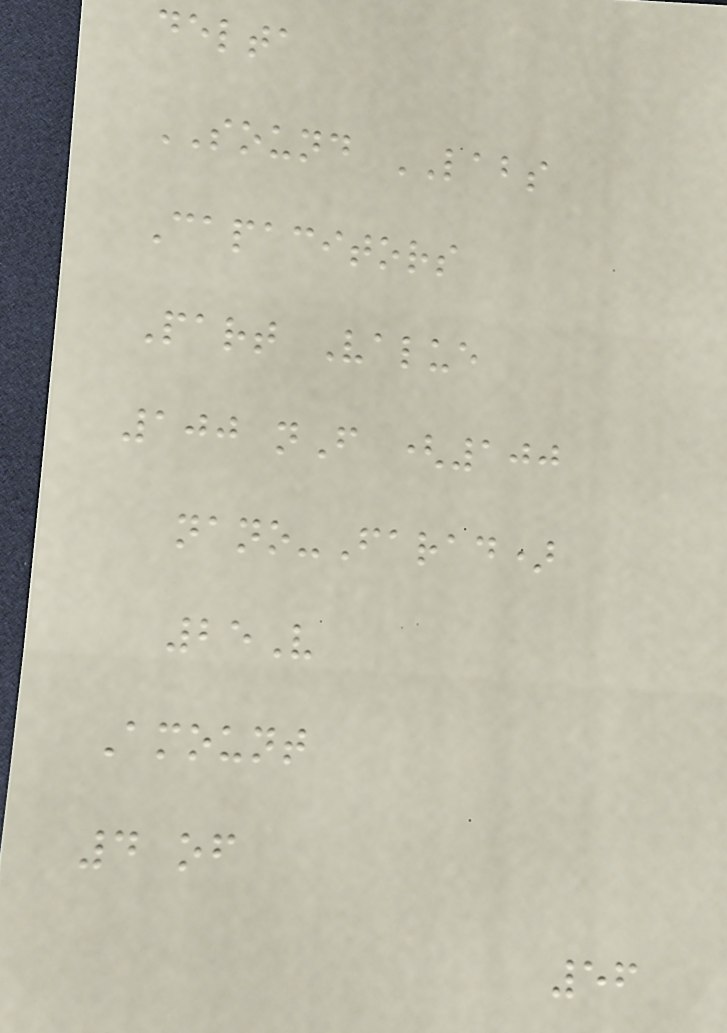delta
SOUND LABS
Capacitors
Part Value
100 nF (100
nano-Farad)
25V
Amount
4 of
56
